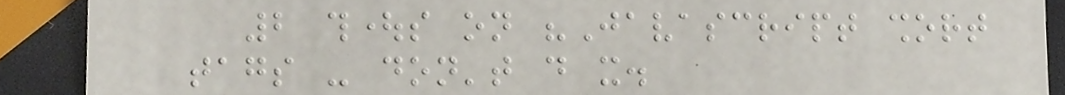2 thoughts on "Javascript short
tags - don't do it.
